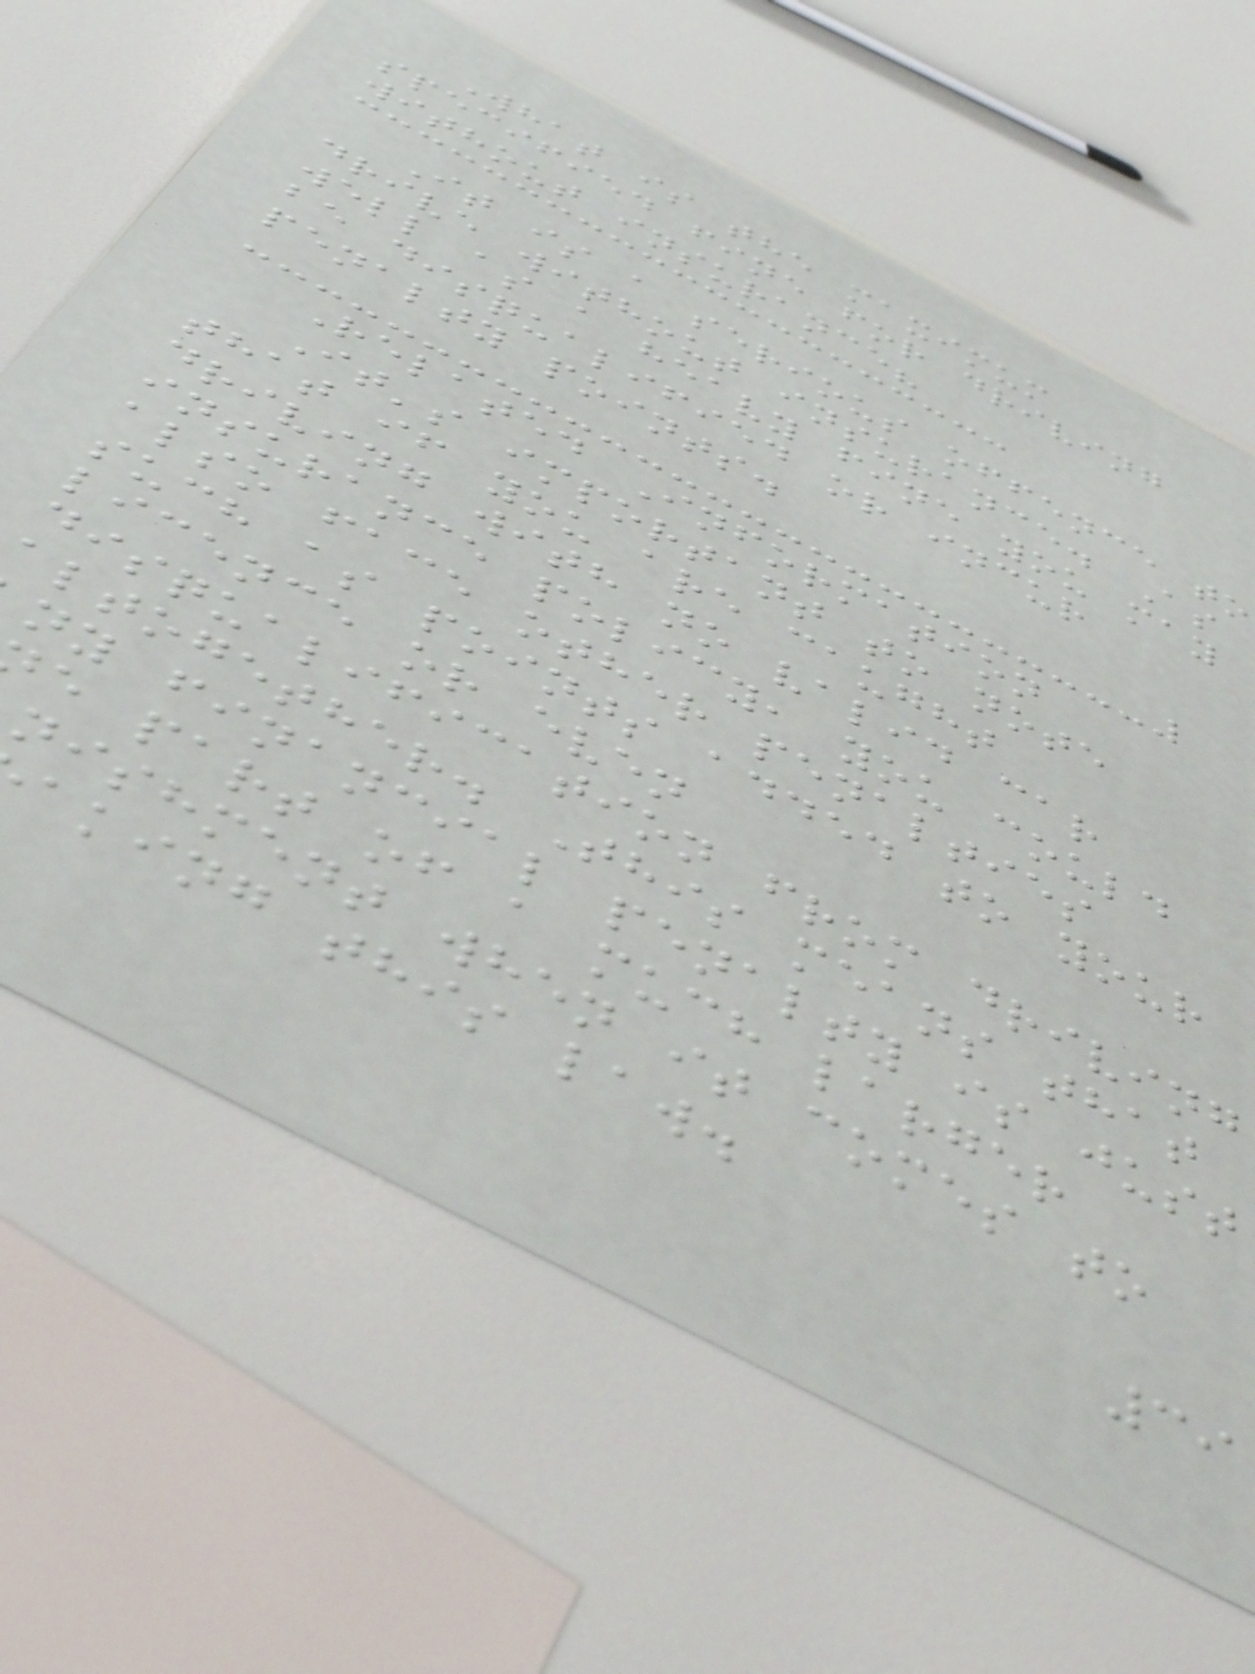What is the maximum
specified fine for driving
without insurance?
It is a serious offence to
drive without insurance. As
well as a heavy fine you may
be disqualified or incur
penalty points.
Related Information
It's important to note
that if you are caught
driving with no valid car
insurance policy, you could
also face other penalties
such as points added to your
licence or even
disqualification from driving
altogether. This means that
ny financial penalty is just
e part of a much larger
nishment when it comes to
aking this law.
39
